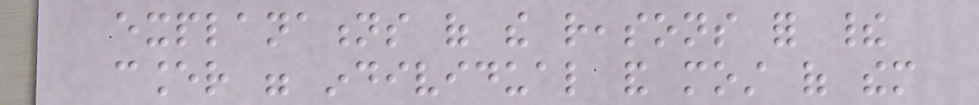explanations of the reasons for their
cancer were individual and most of them
